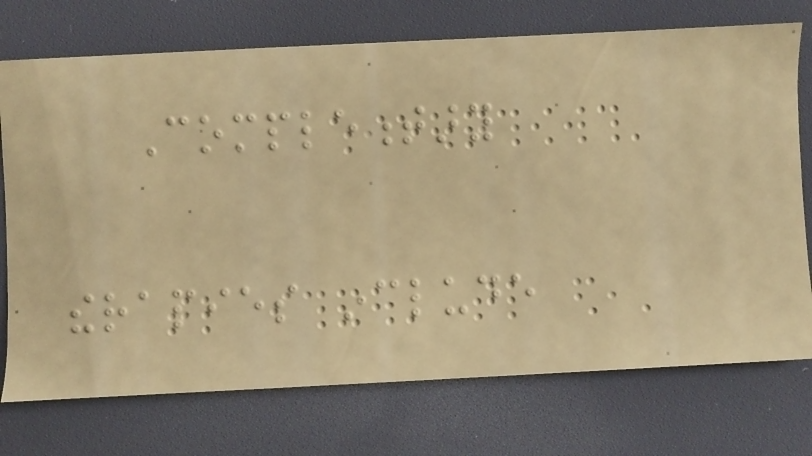Complementary
therapies include
